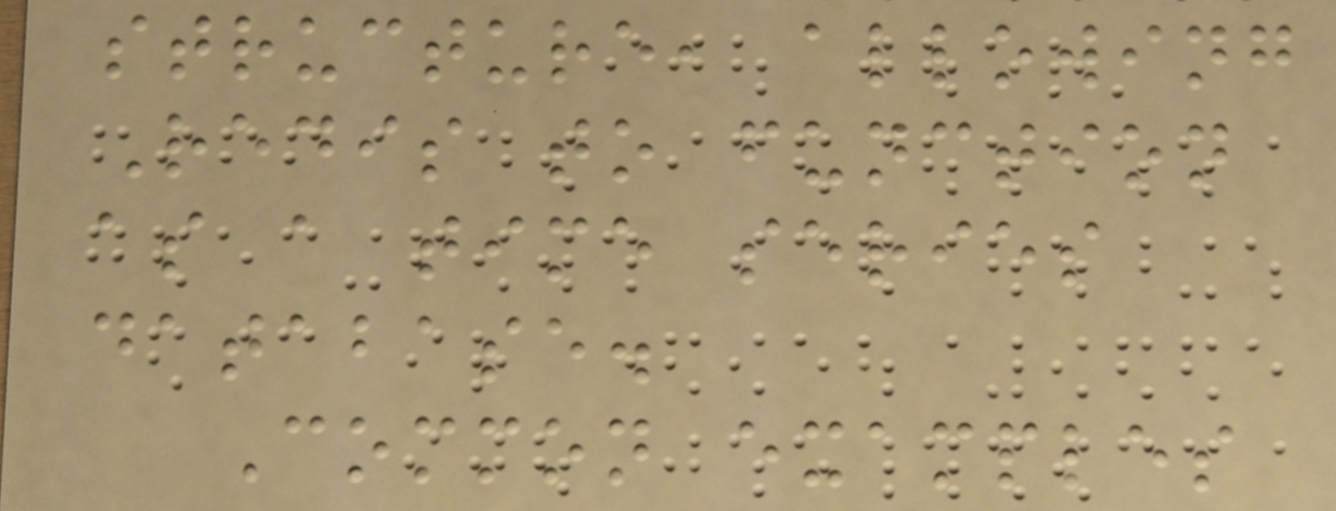structure, allowing
Redis to function
as a time series
database.
Common examples
